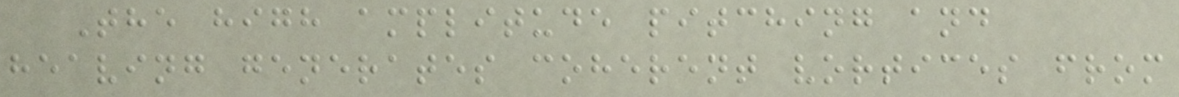The high amplitude pitching and
heaving generates coherent vortices from
